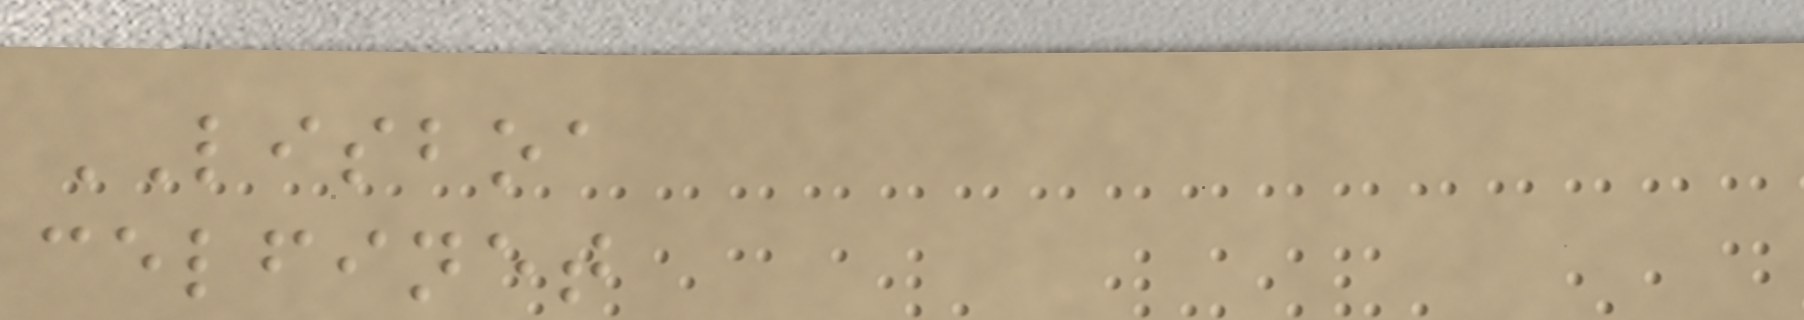LISBOA
celfinet
